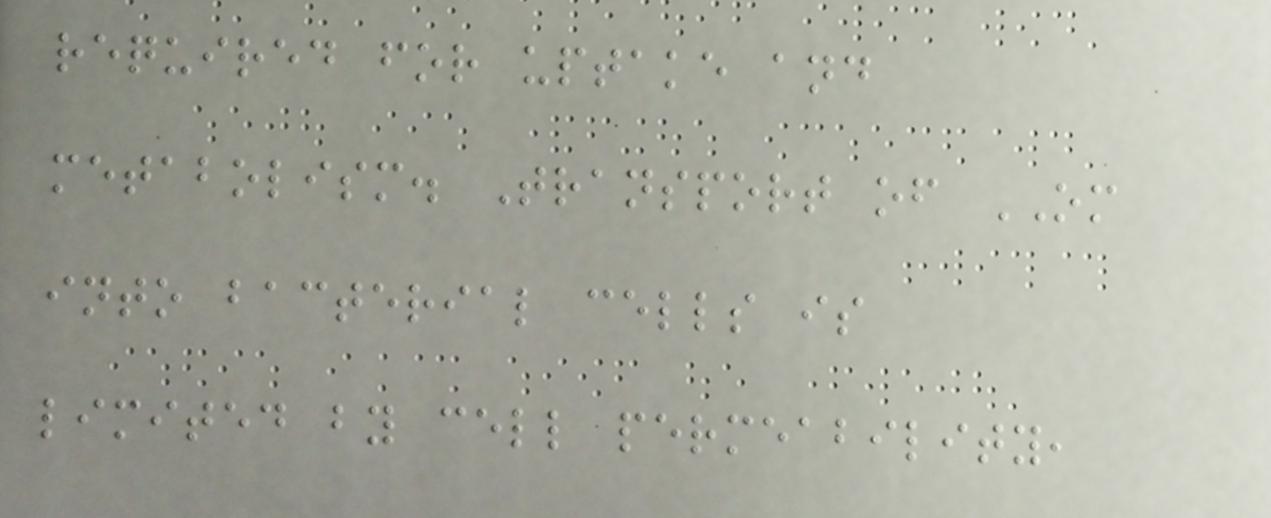required for uptake and
metabolism. Transport of OM
into bacterial cells is
limited by cell permeability,
